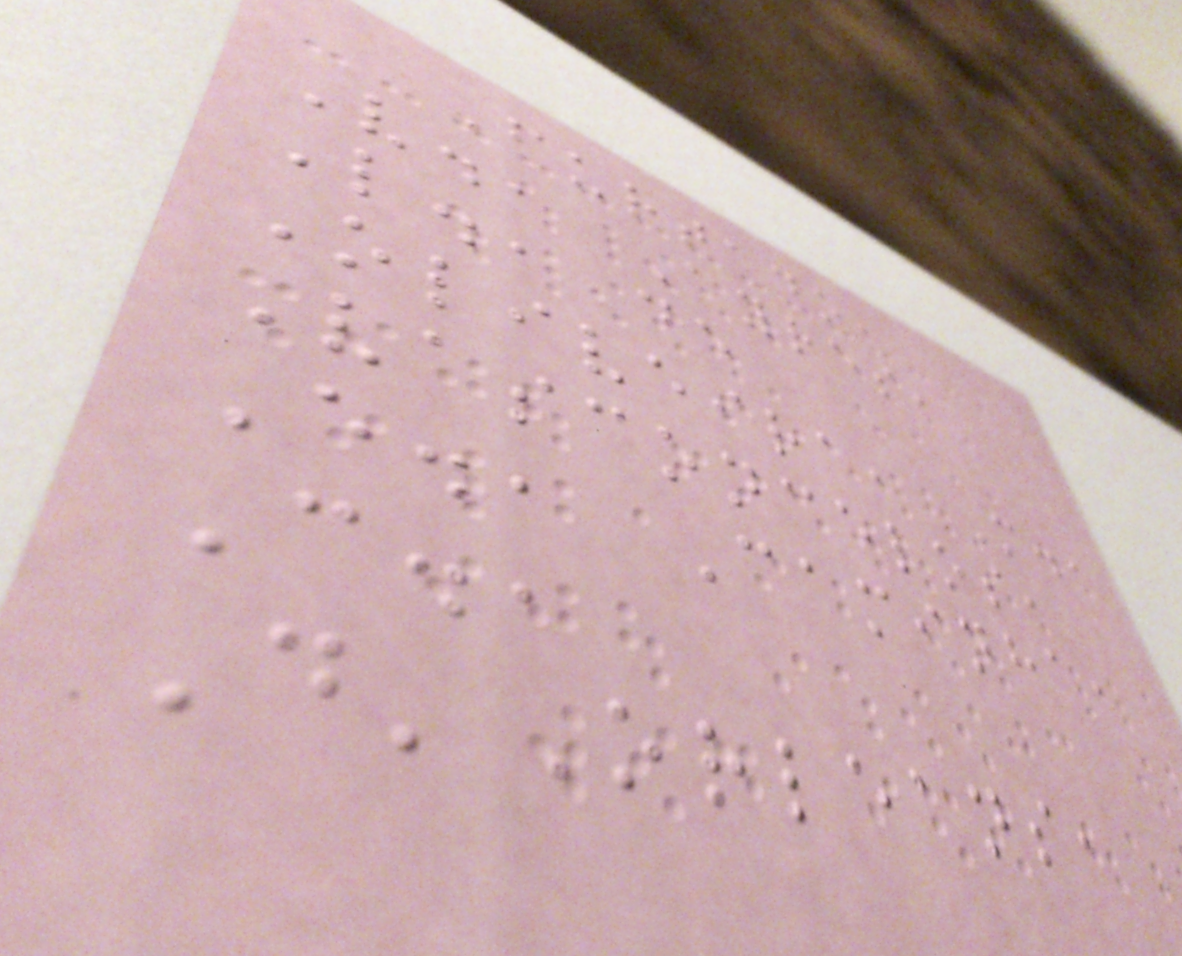Furtado,
V., Ayres,
L., de
Oliveira, M.,
Vasconcelos,
E., Caminha,
C.,
D'Orleans,
